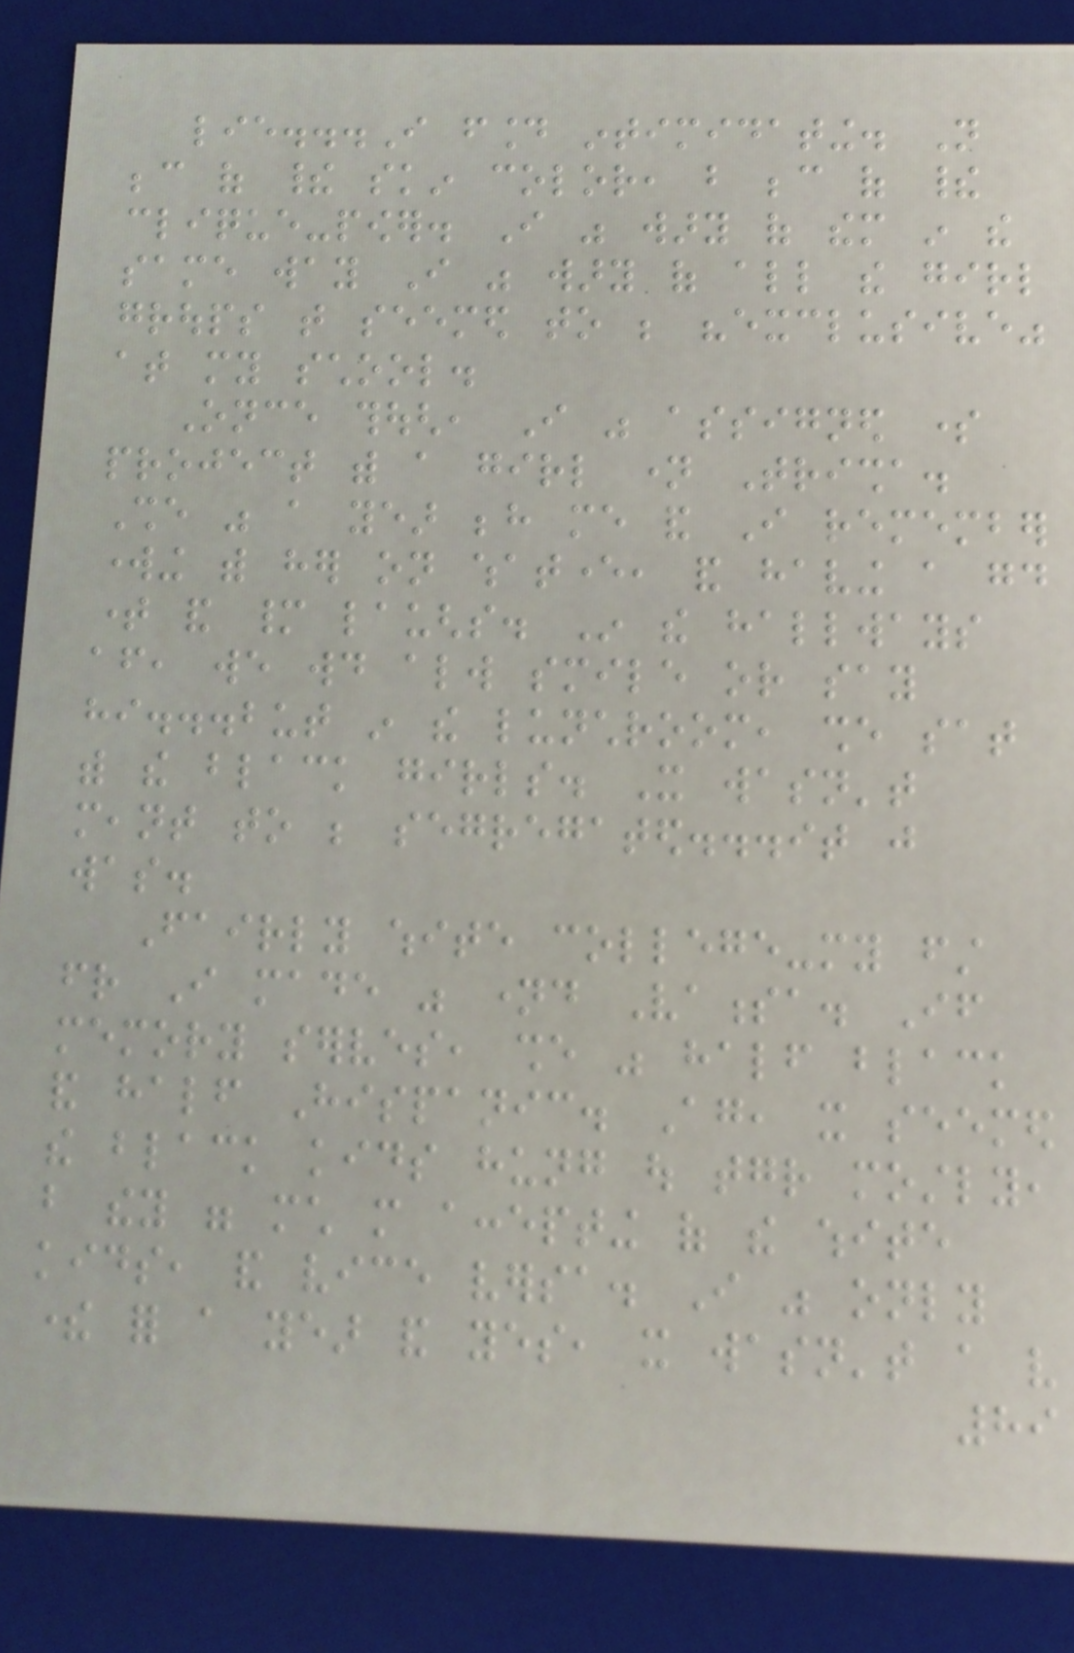lie...I found intimidating. Not
because of their skin color, but because of their
clique-power. I was wary of them in the
same way I was wary of all the girl
groups that seemed to be "exclusive"
at my school.
Once though, I was assigned some
project with a girl name Trisha.
She was a year behind me and I remember
working with her on whatever, and having a good
time and many laughs. In the hallways
after, we would always smile or say
hi...but in the lunchroom, she sat
with the black girls. It wasn't
meant to be segregated...it just
was.
Fairly white college-my first
friend I made was named Vanessa. If
memory serves, she was half black
and half Hispanic. Again, it seemed
the black kids hung out together mostly,
but they were much more accepting of the white
kids, and vice versa. I was only
there for a year and yes, it wasn't a very
89
